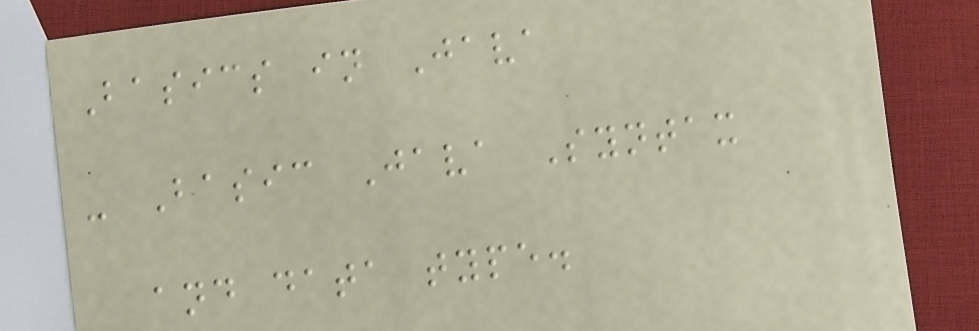Basics in Java
- Basic Java Syntax
and data type.
